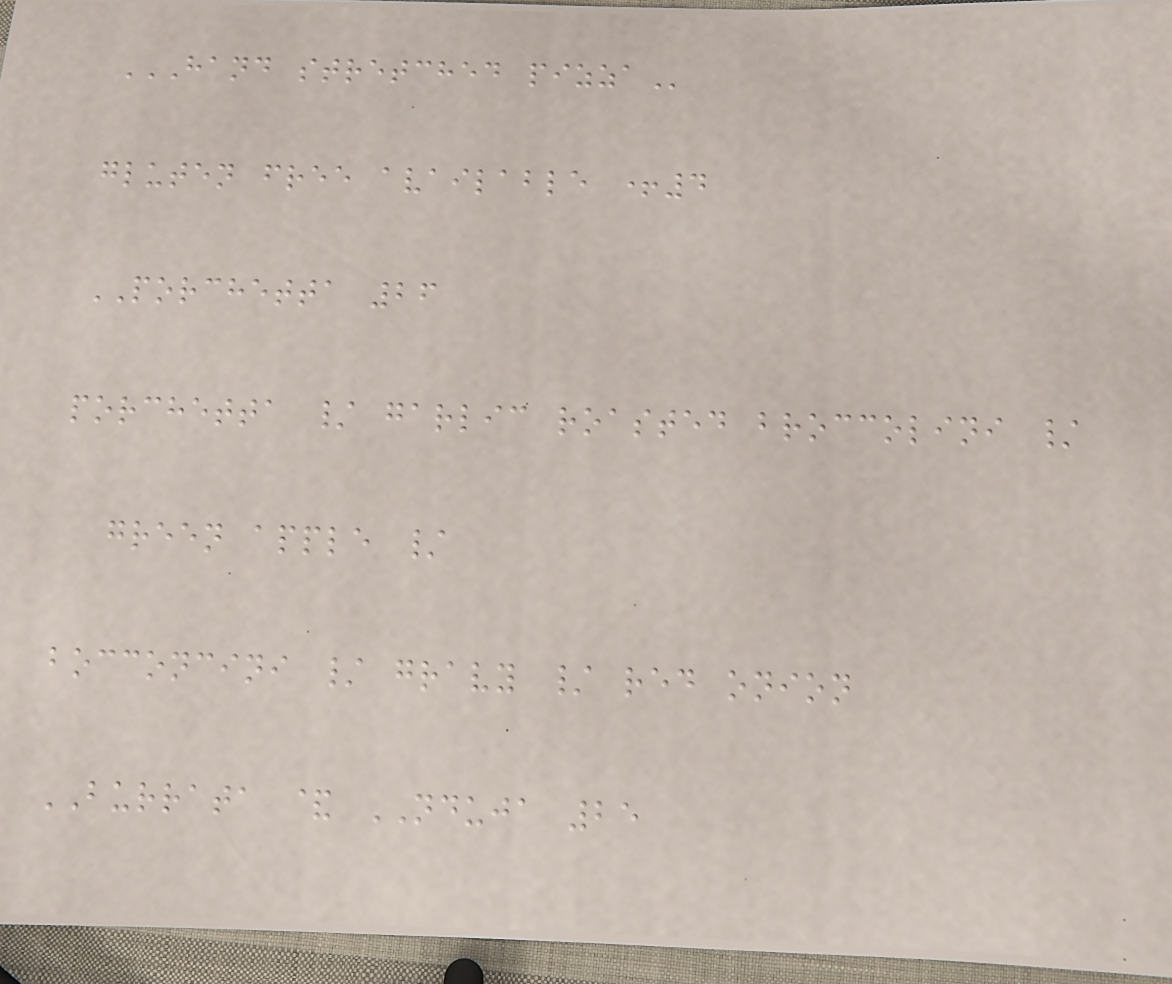HAND STRETCHED PIZZA
gluten free available +4
PORCHETTA 26
porchetta / garlic roasted broccolini /
green apple /
bocconcini / gravy / red onion
BURRATA & NDUJA 25
